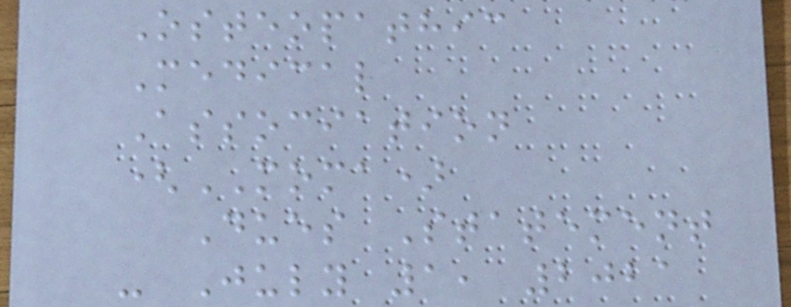Osteopathic
Medical
Association
(MOMA)
Dues Statement
- July 1, 2021
